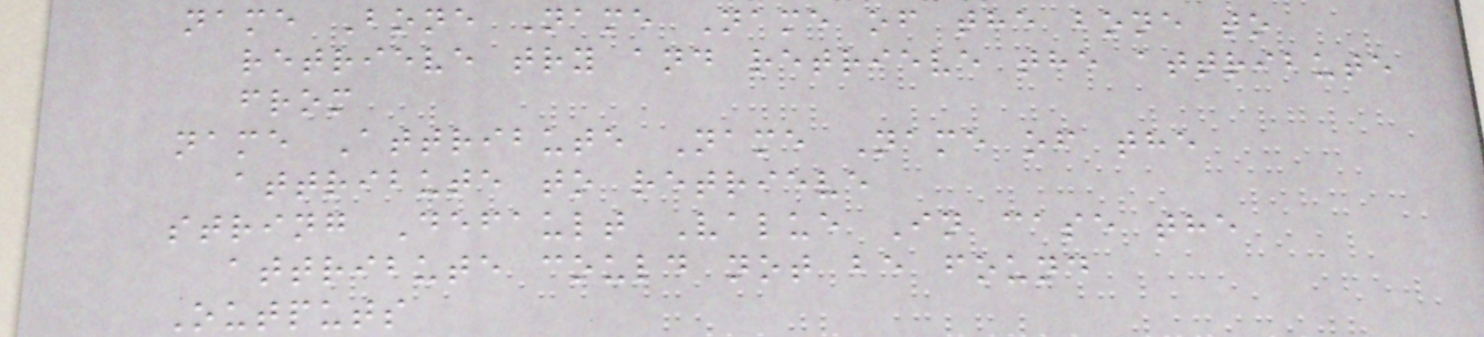name Bone Name Name of the bone to
retrieve try and retrieve the attribute
from
name Attribute Name Name of the
attribute to retrieve
string Default Value In case the
attribute could not be found
Outputs
